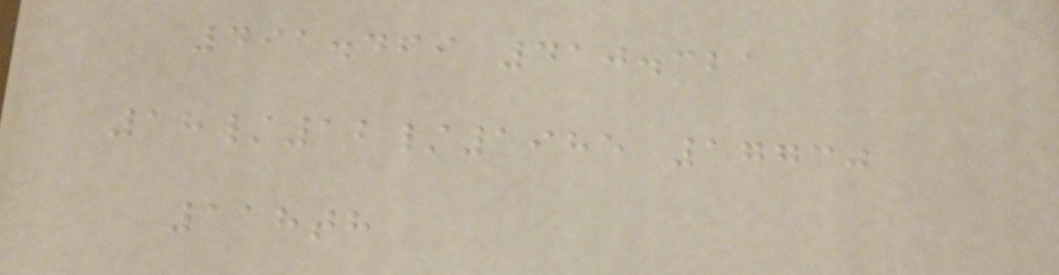491.469 410.321
18/12/1985 17730
118th
